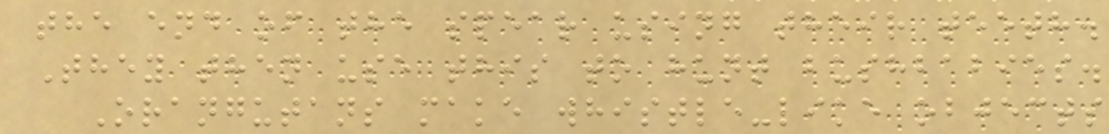the end of the spear using their teeth.
They then use this to hunt bushbabies.
Orangutans make whistle-like objects
